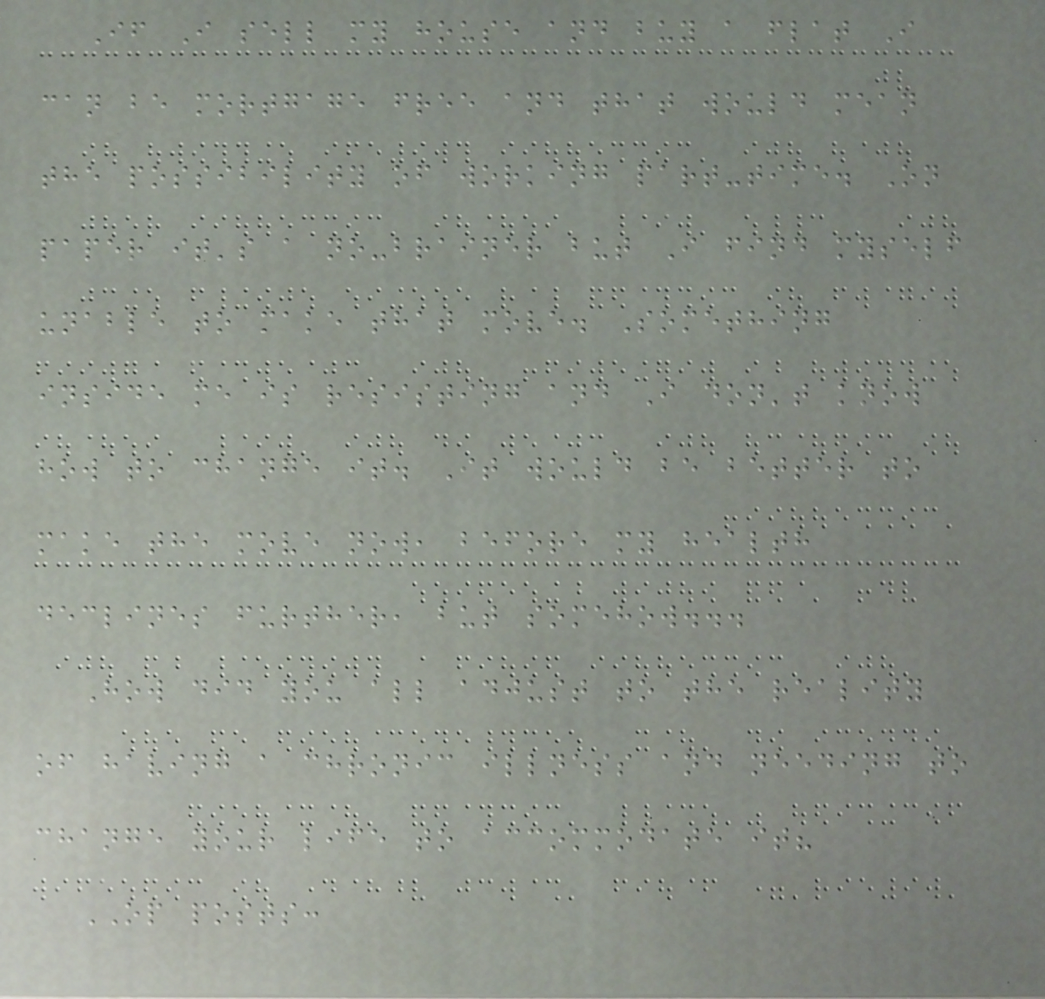If I sell my house and buy a flat I
can be mortgage free and that would mean
the possibility of working part-time. On
paper it's a no-brainer but I find myself
unable to make that move. Something
inside me is resisting and I don't know
how to change it. It would be better to
make the move now, before my health
declines further, but somehow...
How did you all adjust to the reality
of having a chronic illness and needing to
change your life to accommodate it?
OP posts:
